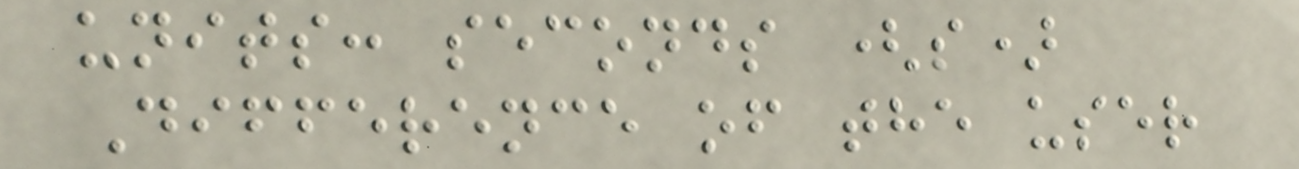units: seconds (s)
Difference of the user
